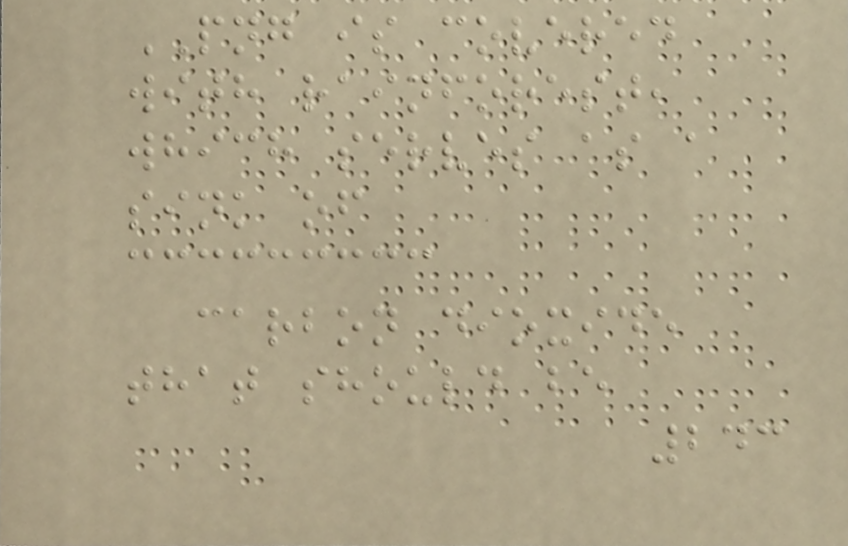PNG is covered
with rainforest,
which serves as a
sink of
carbon dioxide
that should be
243
